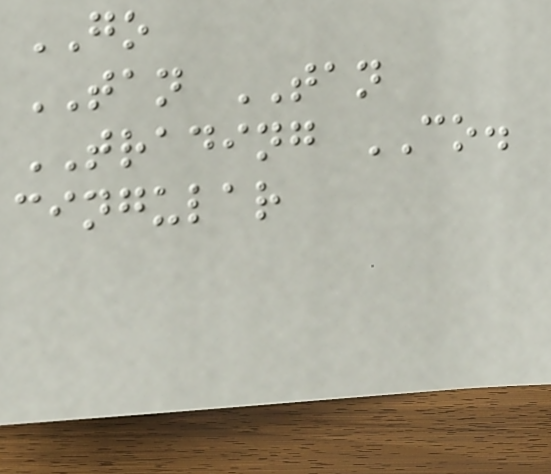GO
TAN TAN
TRADING CO.
cingular
